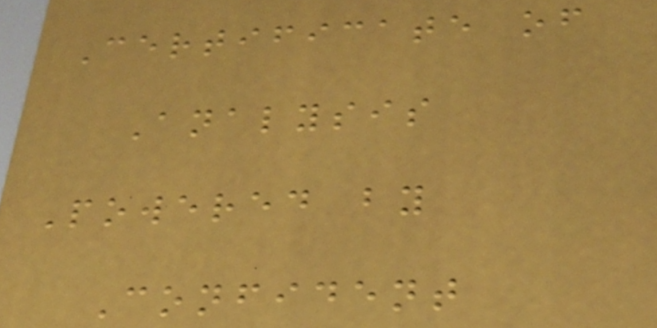Certificate of
Analysis
Powered by
Confident
